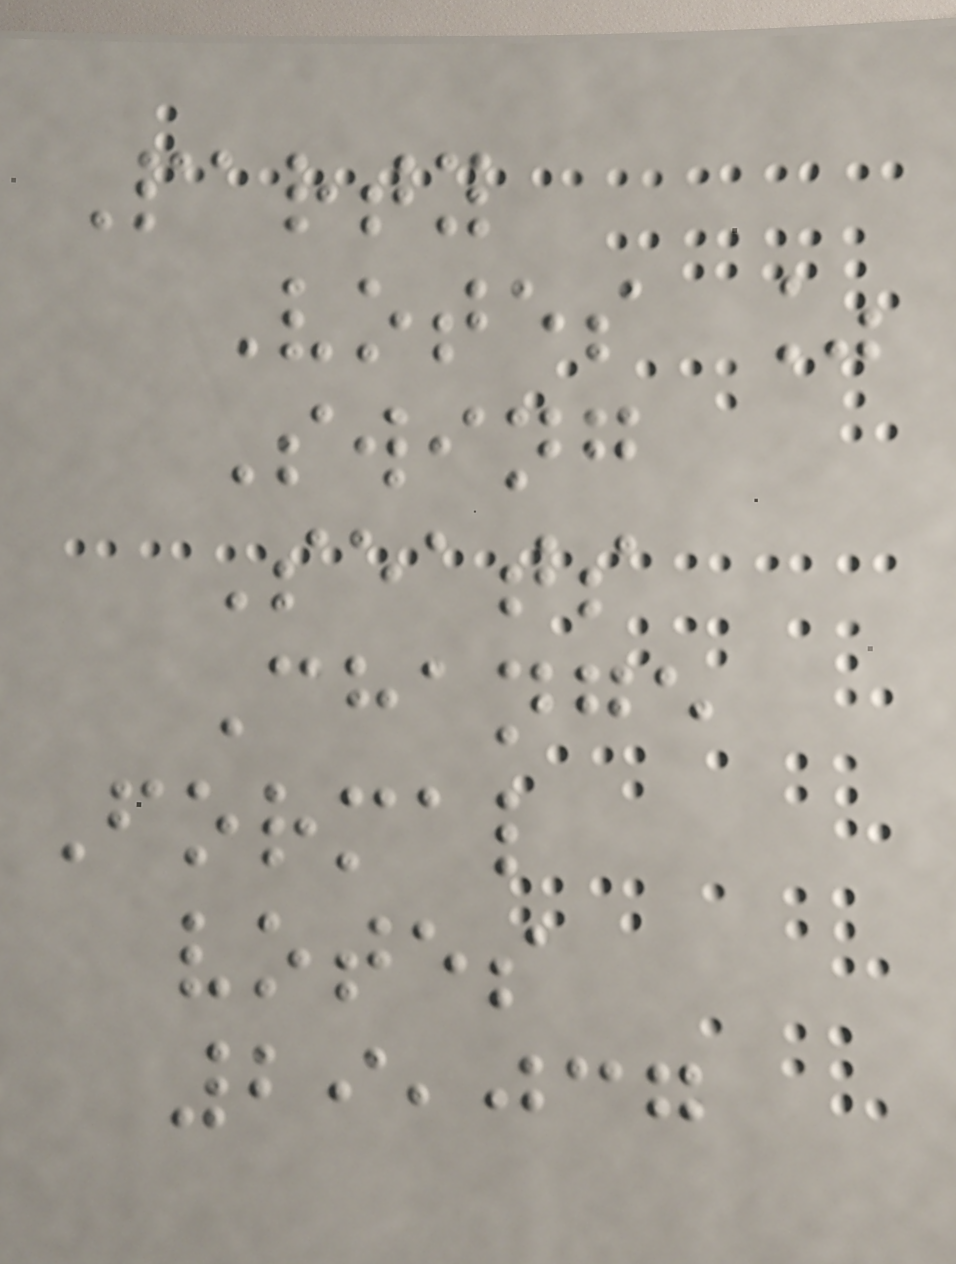Party
Votes %
Swing
Seats
Change
Formal
votes
29,037
